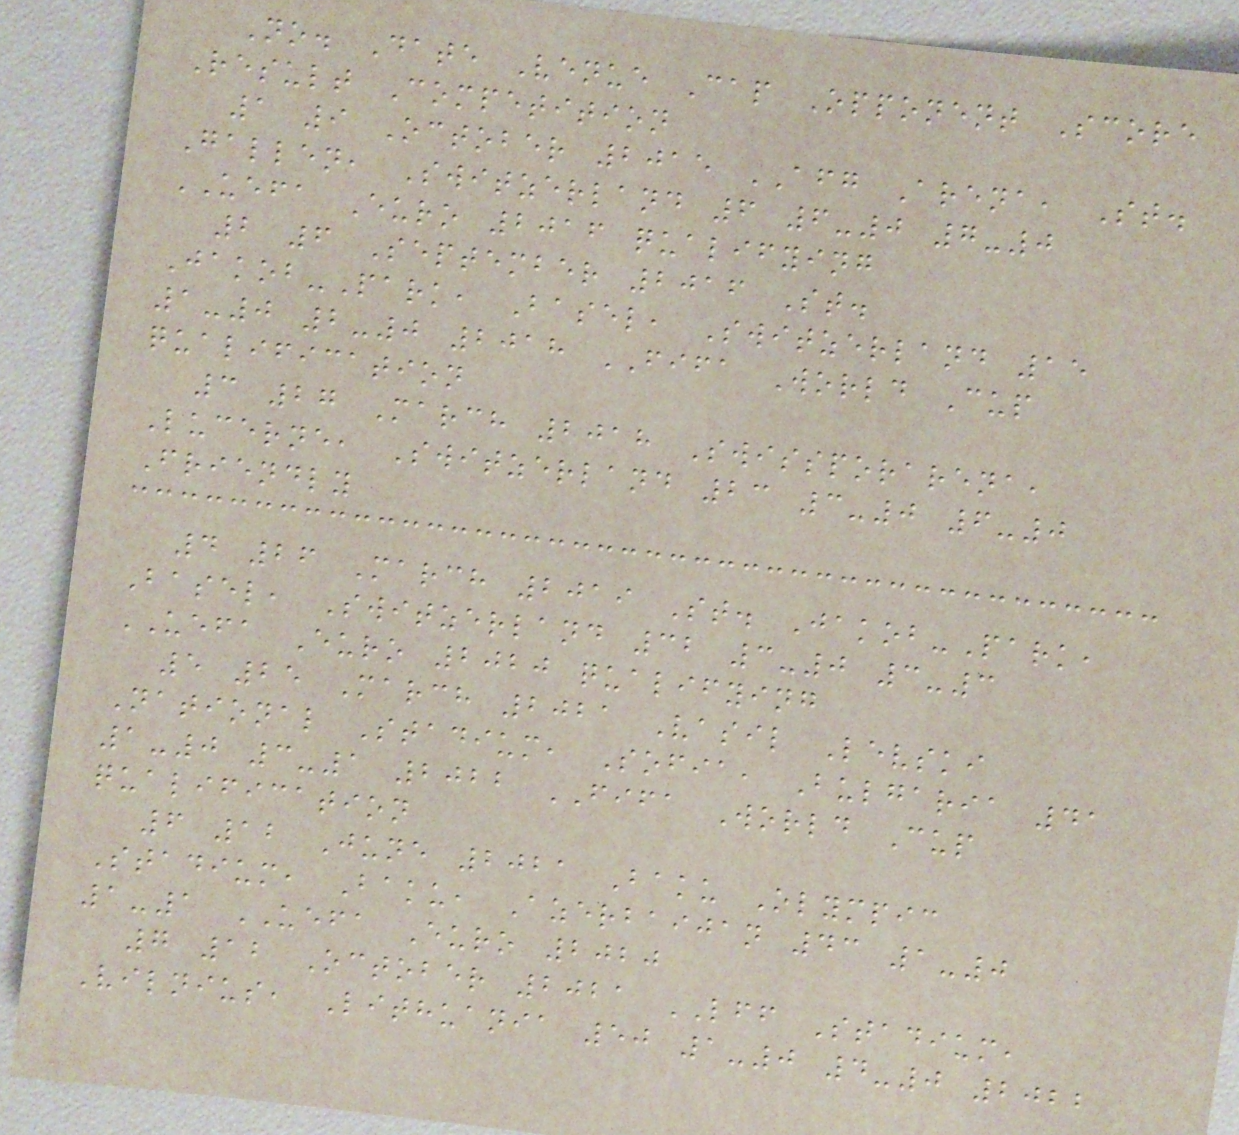No. Date Venue Cap Opponent Score
Result Competition
1 9 October 2015 AFG Arena, St.
Gallen, Switzerland 6 6-0 7-0
UEFA Euro 2016 qualifying
2 6 September 2016 St.
Jakob-Park, Basel, Switzerland 15
1-0 2-0 2018 FIFA World Cup
qualification
3 27 March 2018 Swissporarena,
Lucerne, Switzerland 23 3-0 6-0
Friendly
4 26 March 2019 St. Jakob-Park,
Basel, Switzerland 32 3-0 3-3
UEFA Euro 2020 qualifying
5 25 March 2021 Vasil Levski
National Stadium, Sofia, Bulgaria 41
1-0 3-1 2022 FIFA World Cup
qualification
6 12 June 2021 Baku Olympic
Stadium, Baku, Azerbaijan 43 1-0
1-1 UEFA Euro 2020
7 12 October 2021 LFF Stadium,
Vilnius, Lithuania 50 1-0 4-0 2022
